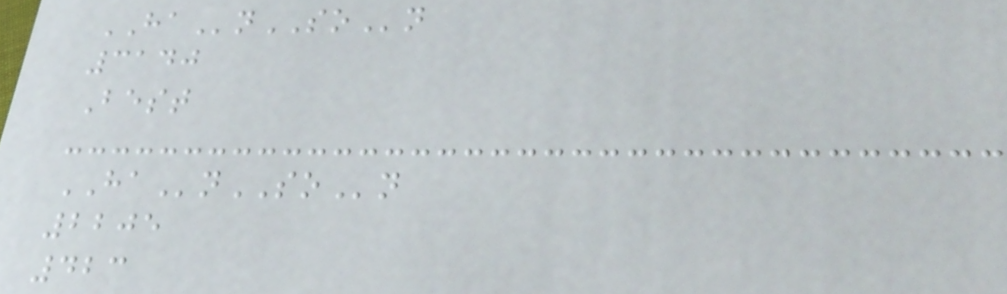HAnSOn
3140
Best
HAnSOn
2205
423
